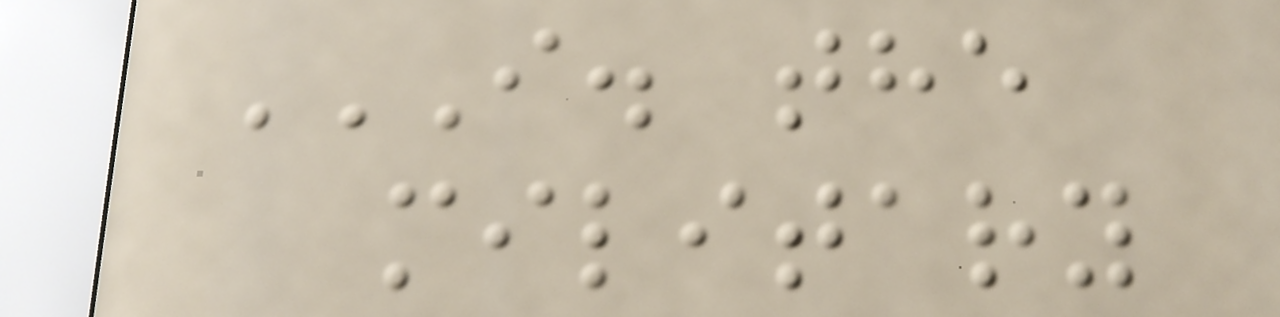I. THE
MILITARY
